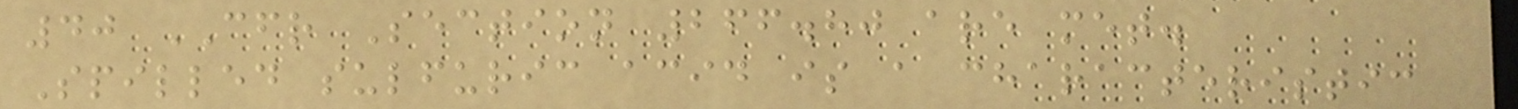40 CFR Section 266.80 are met.
Spilled sulfuric acid is a characteristic
